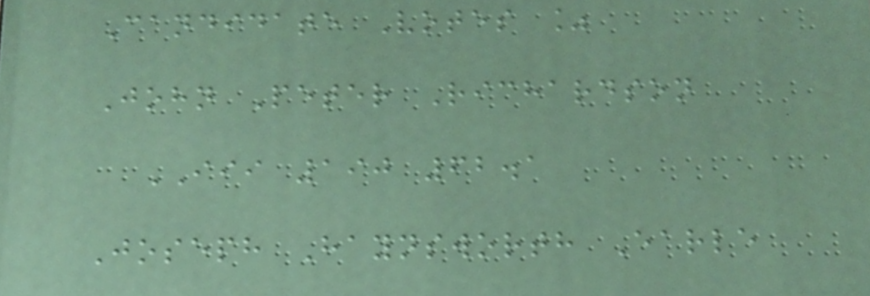Candidate Votes %
John Peter Richardson
III 190 62.1
Joseph Haynsworth Earle
